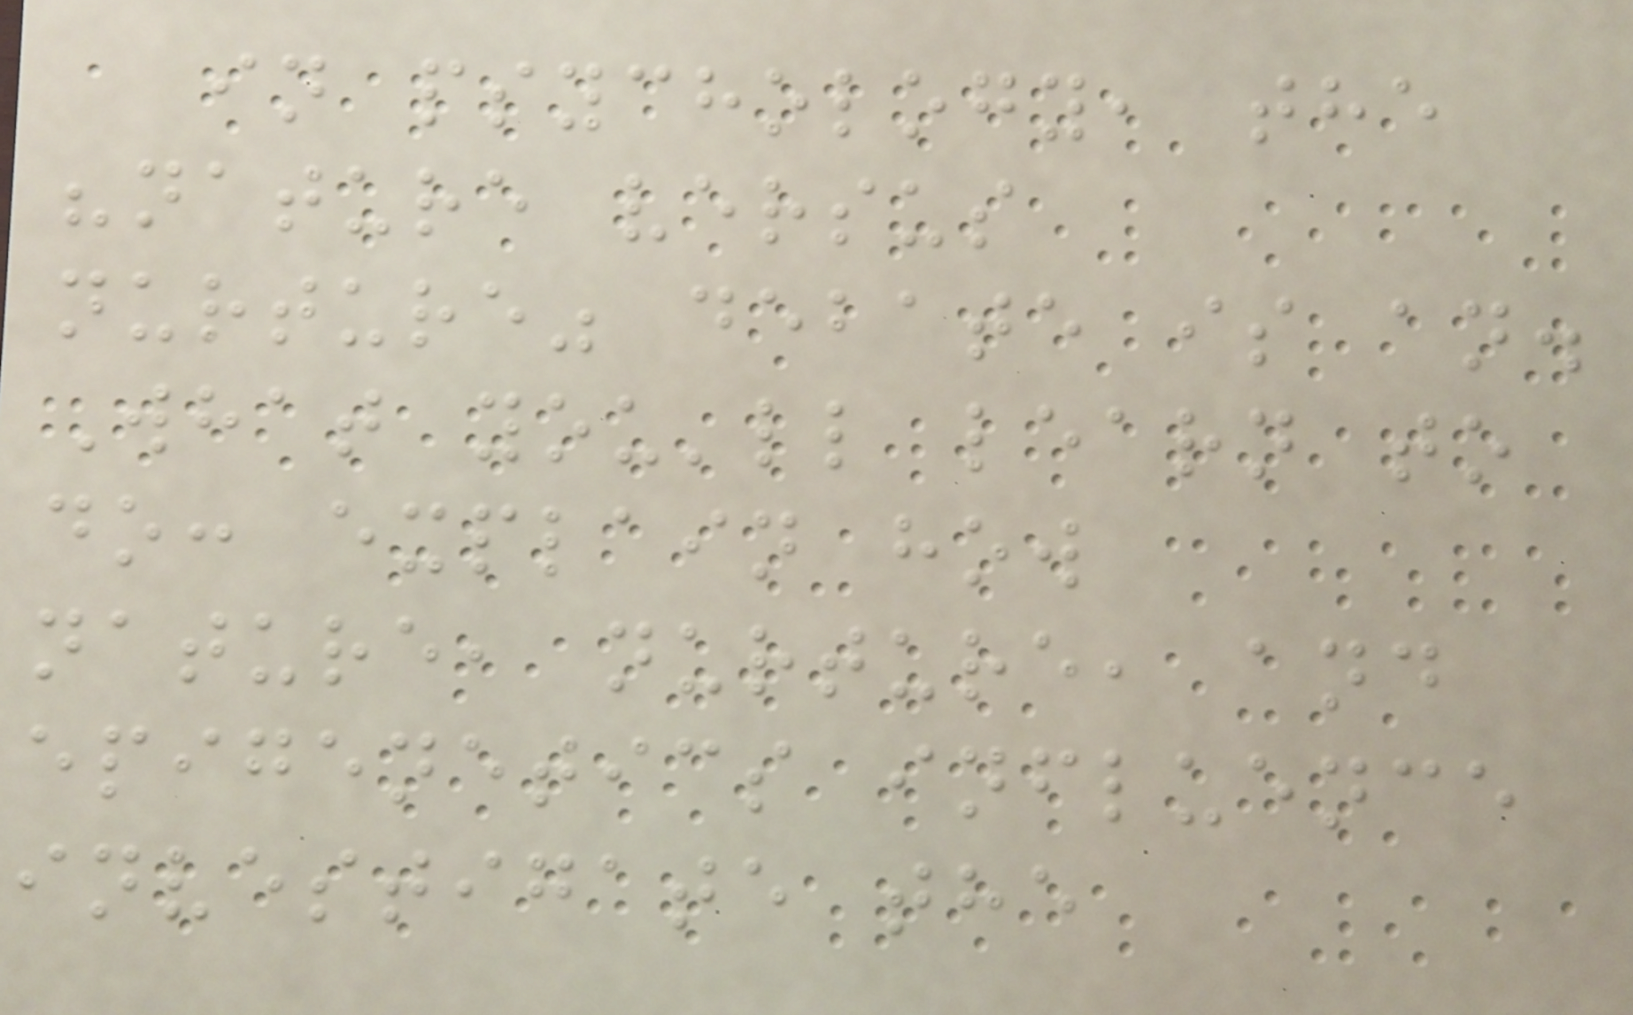in psychology, the
"nature versus
nurture" debate is an.
What you'll learn to
do: explain how
nature, nurture, and
epigenetics influence
investigate the
